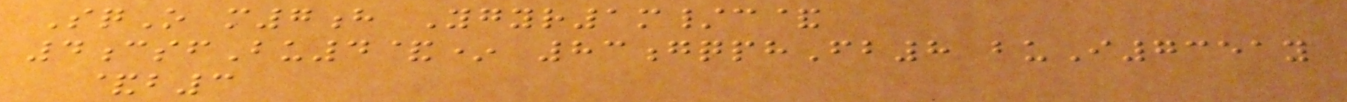SqO m7h Ygyr1m/c&
4csfBu4&* 83gqphFb8 buI7351y
&b3
